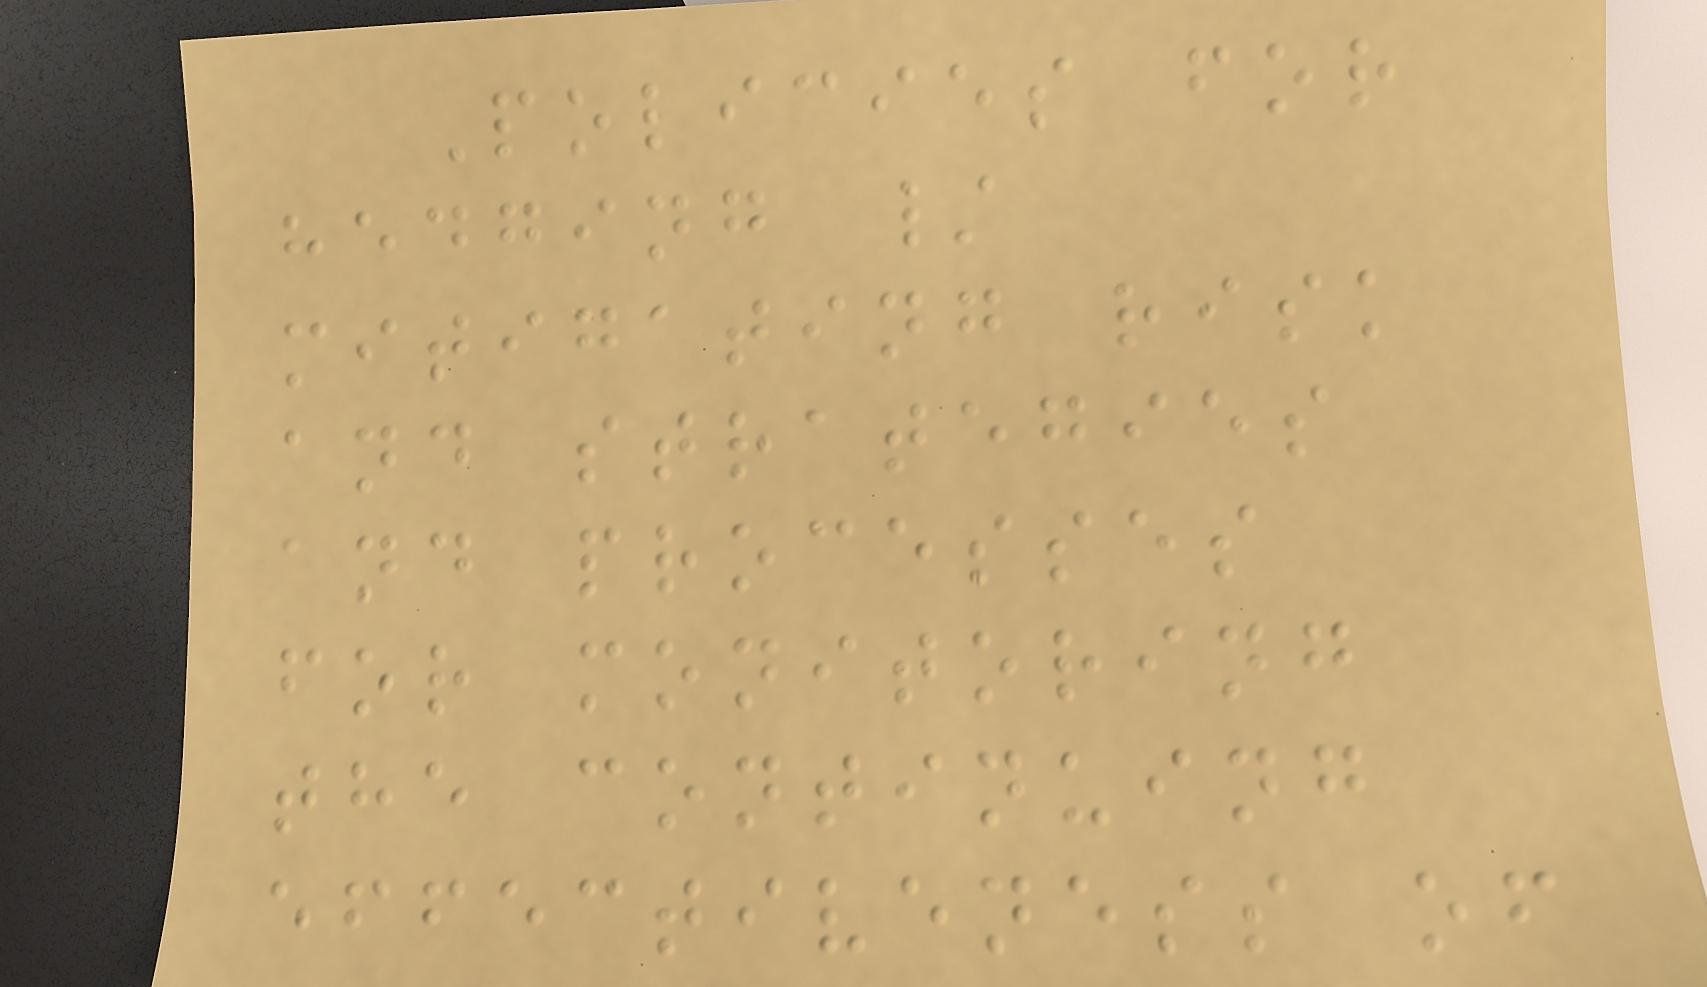Policies for
hedging /
mitigating risk
and strategies
and processes
for monitoring
the continuing
effectiveness of
